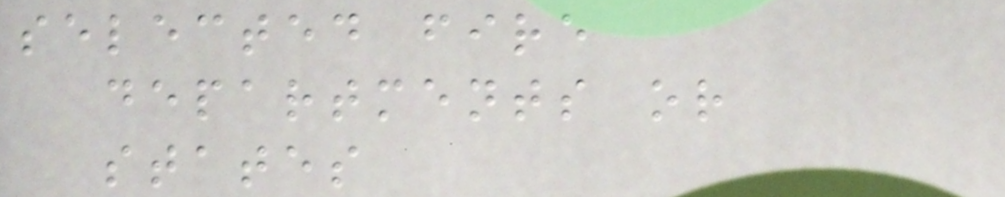selected fire
departments or
states
